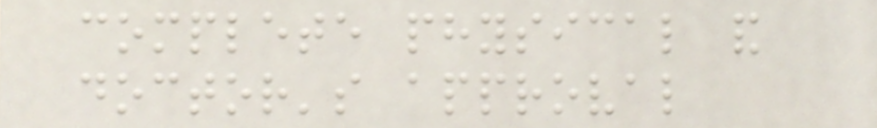complete physical and
doctor's approval
